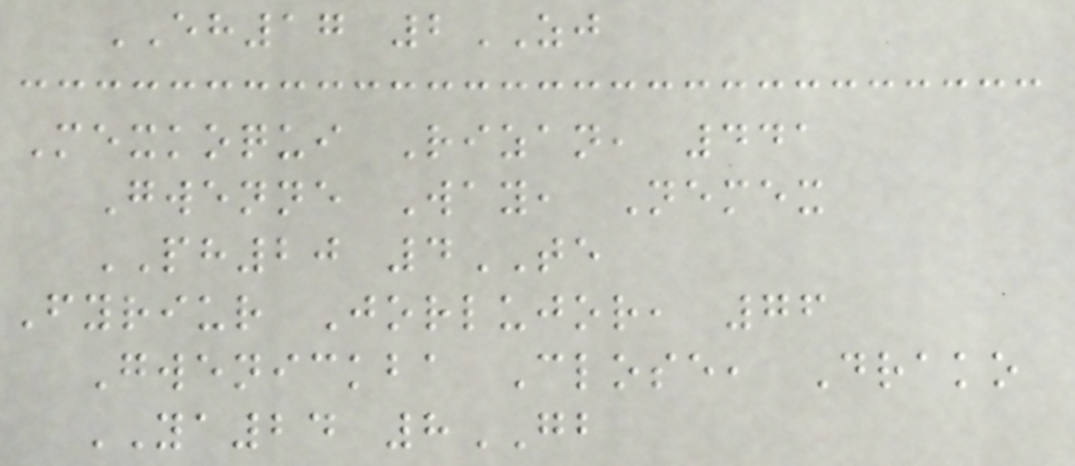EH17 2ZJ
Mexkoqui Rizan, 441
Gwenne Way, Nemex
PH20 4TE
Fyriur Jorlujor, 76
Gwenickba Close, Drako
YA24 8GB
